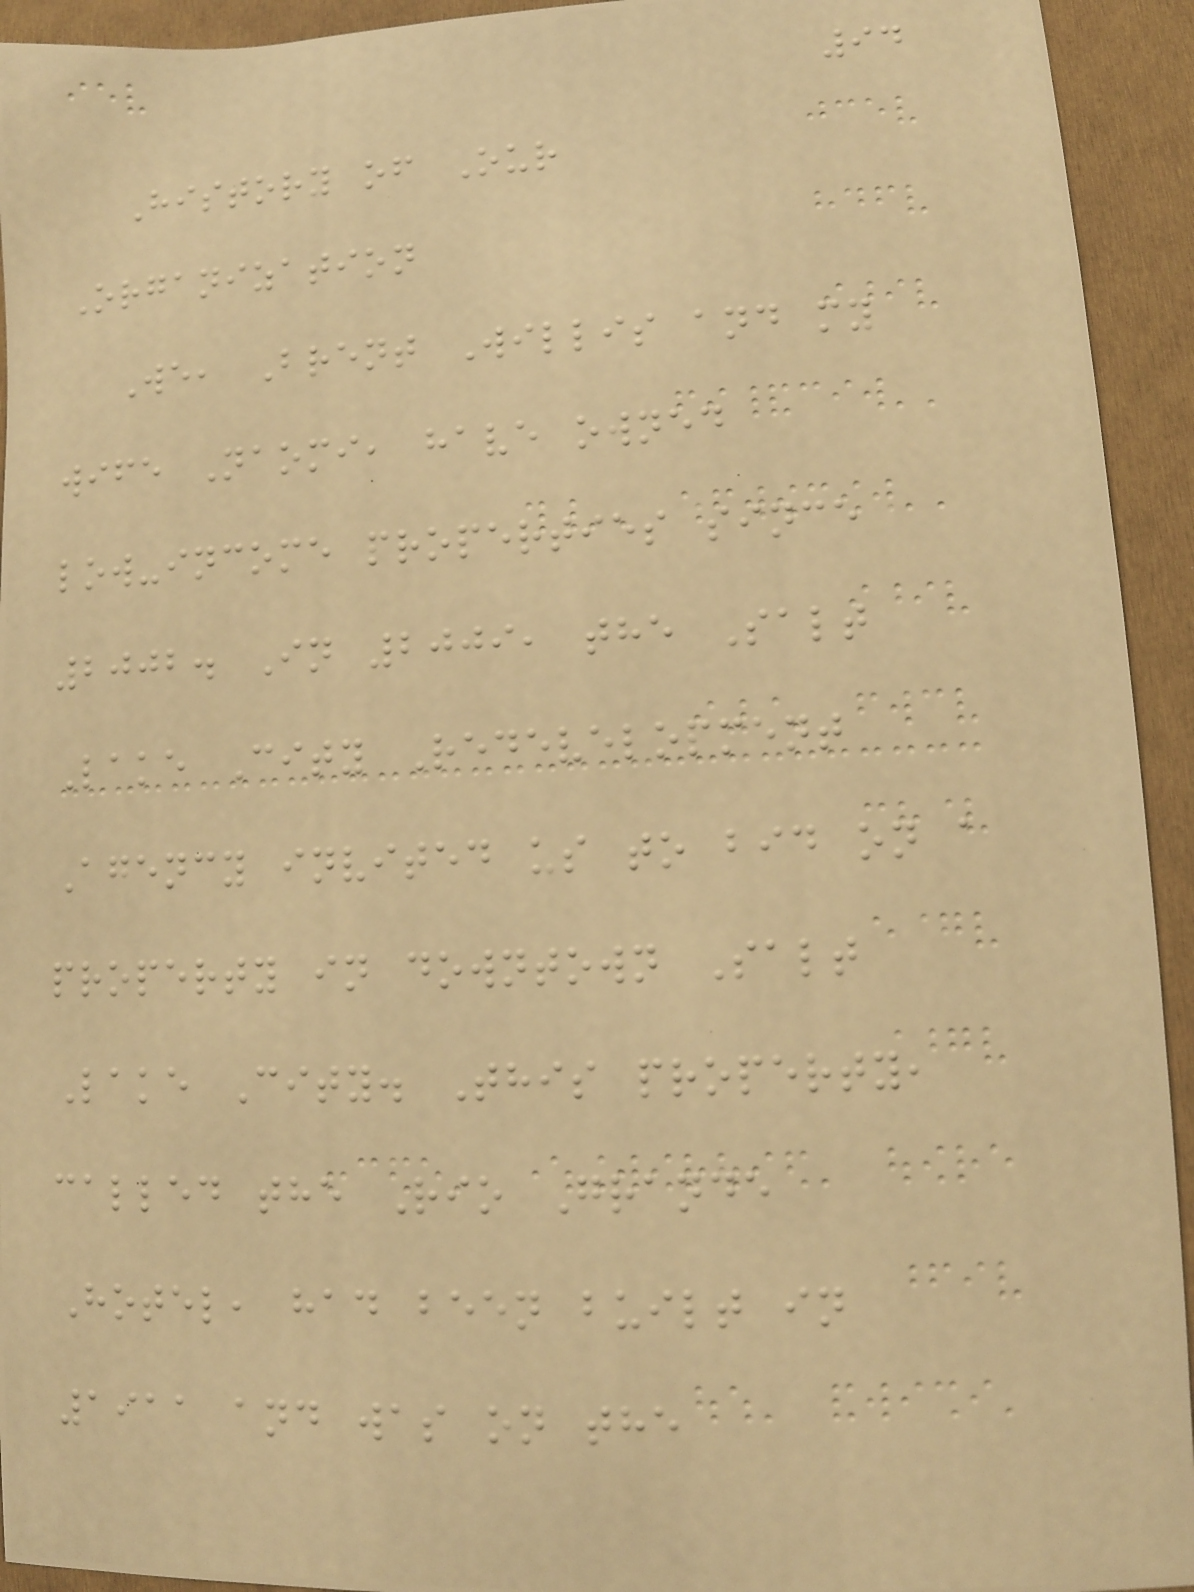94
History of Our
Organization
We, Brent Willis and my
wife Naomi, have owned
low-income properties since
2002. In 2009, the Salt
Lake City Redevelopment
Agency invited us to bid on a
property in downtown Salt
Lake City. This property,
called the Rio Grande
Hotel, had been built in
1911 and was on the
